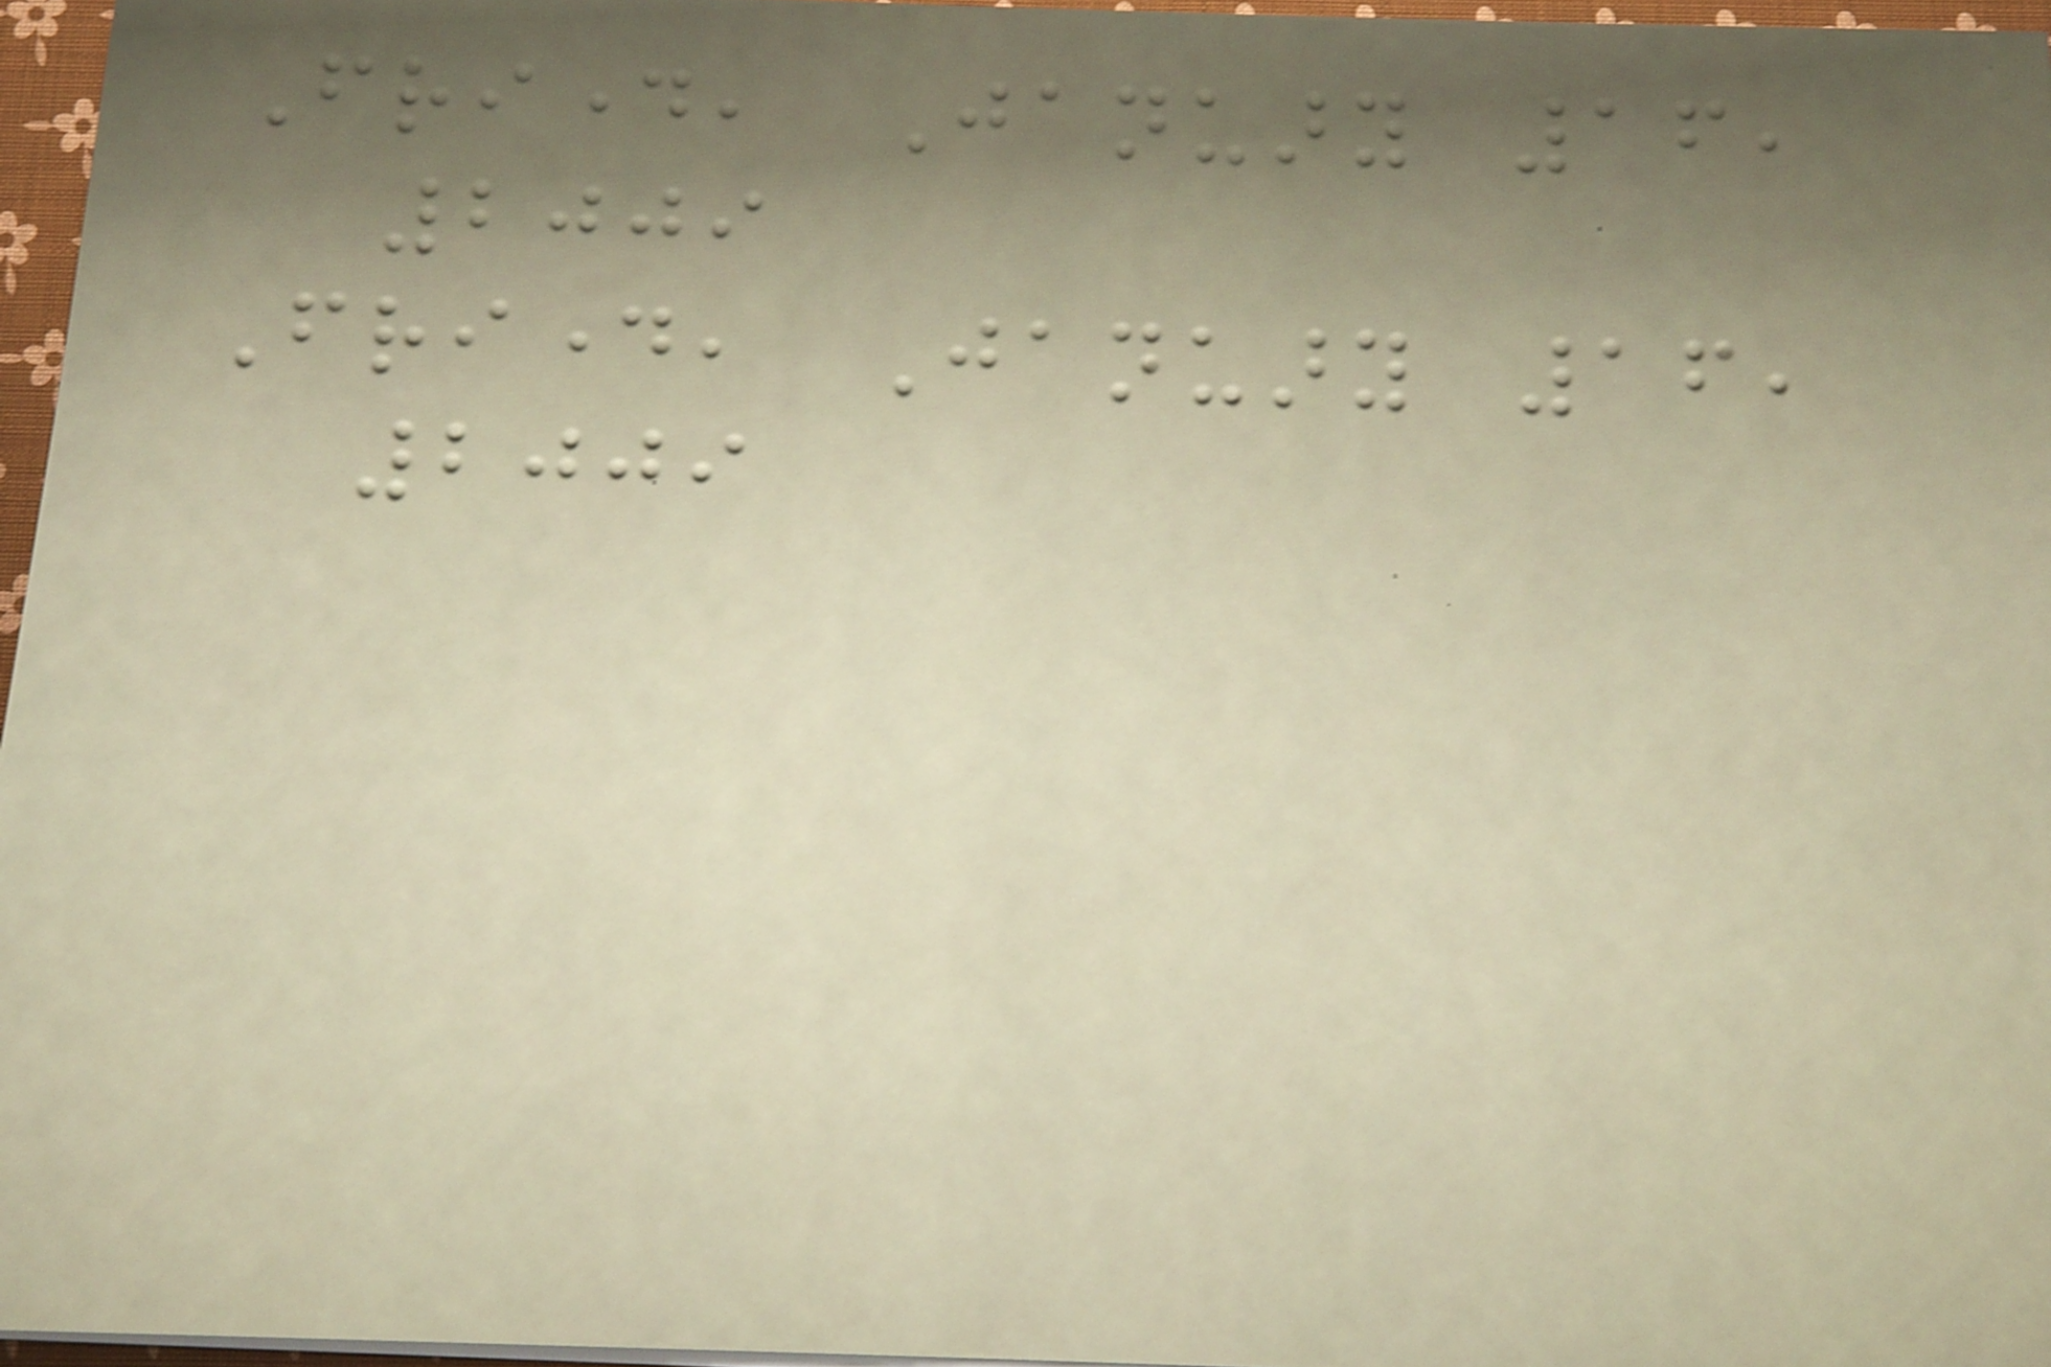Friday, January 16,
2009
Friday, January 16,
2009
